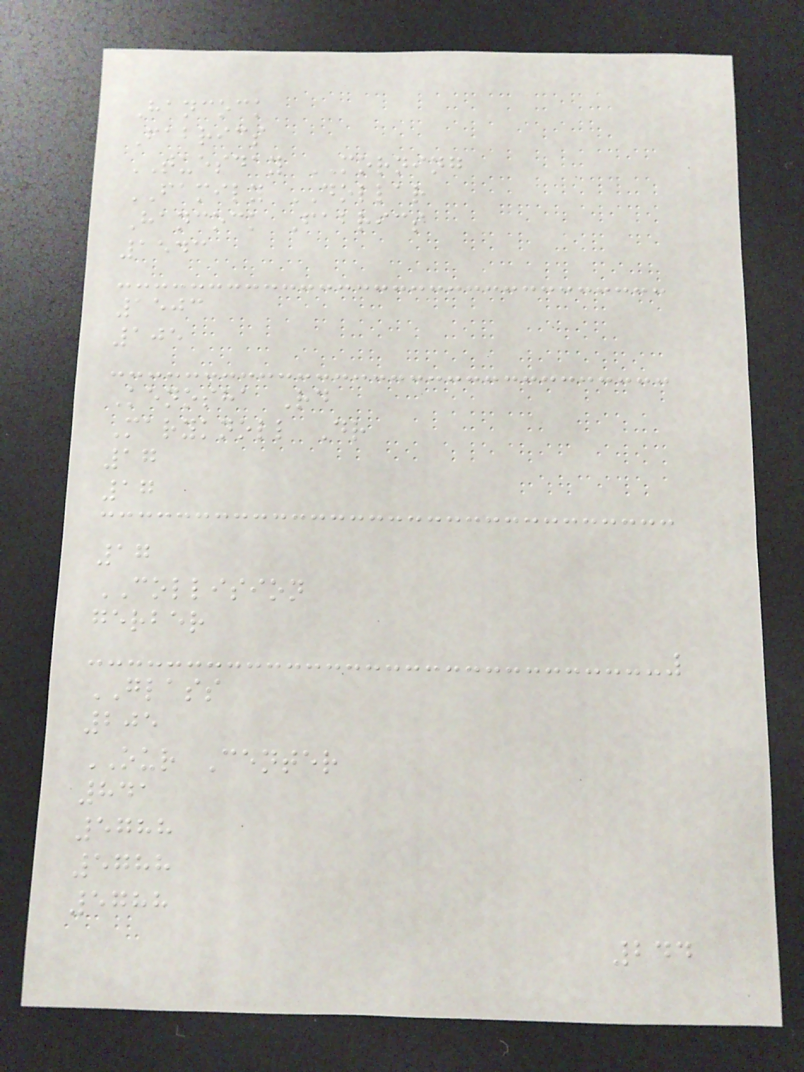Hancock
Fabrics
TUESDAY MORNING
FAMILY DOLLAR
Hancock Fabrics
1543
1503
105
Kenosha Rd
Maryknoll Dr
17
17
17
COLLISION
gerber
GLASS
205
OUR Center
841
5788
5788
5788
244
